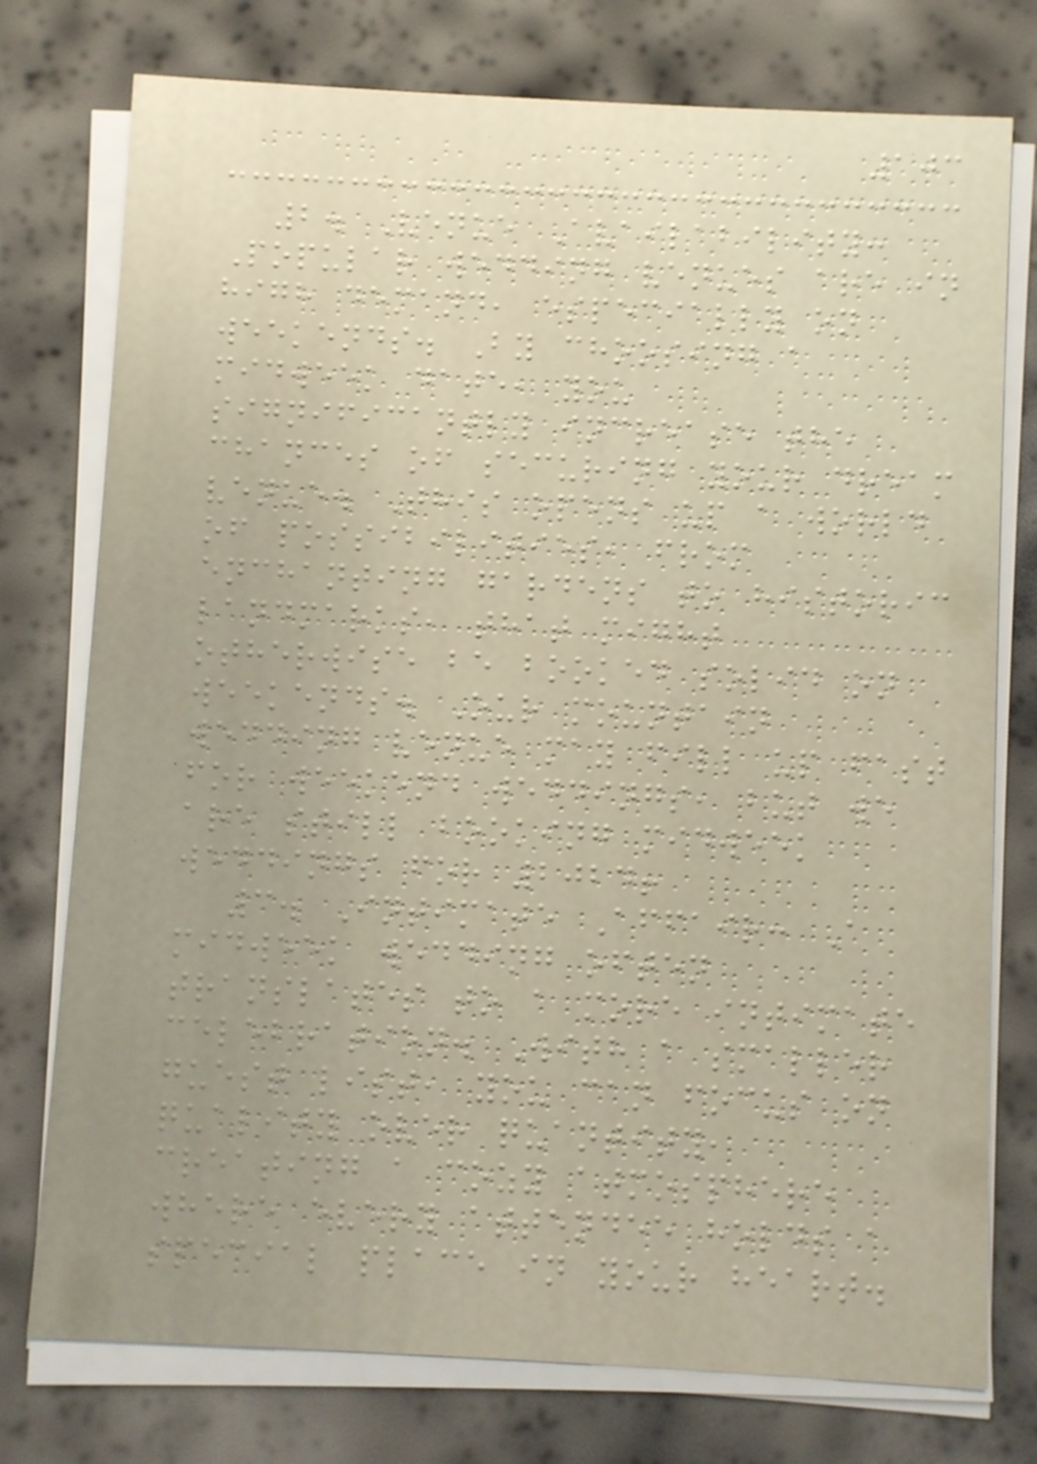103
2. Venue Availability:
Popular wedding venues are in
high demand, especially on
weekends. By choosing a
midweek date, you
significantly increase the
chances of securing your dream
venue. This opens up a world
of possibilities, from
enchanting gardens to historic
landmarks, that might
otherwise be booked solid on
weekends. Our mountain
wedding venue may fill up fast
for weekend weddings, but we
are still booking midweek
weddings for 2024!
3. Intimate Affair: A
midweek wedding often
translates to a more intimate
celebration. With a smaller
guest list, you can focus on
quality over quantity,
creating a cozy atmosphere
where every attendee holds a
special place in your heart.
